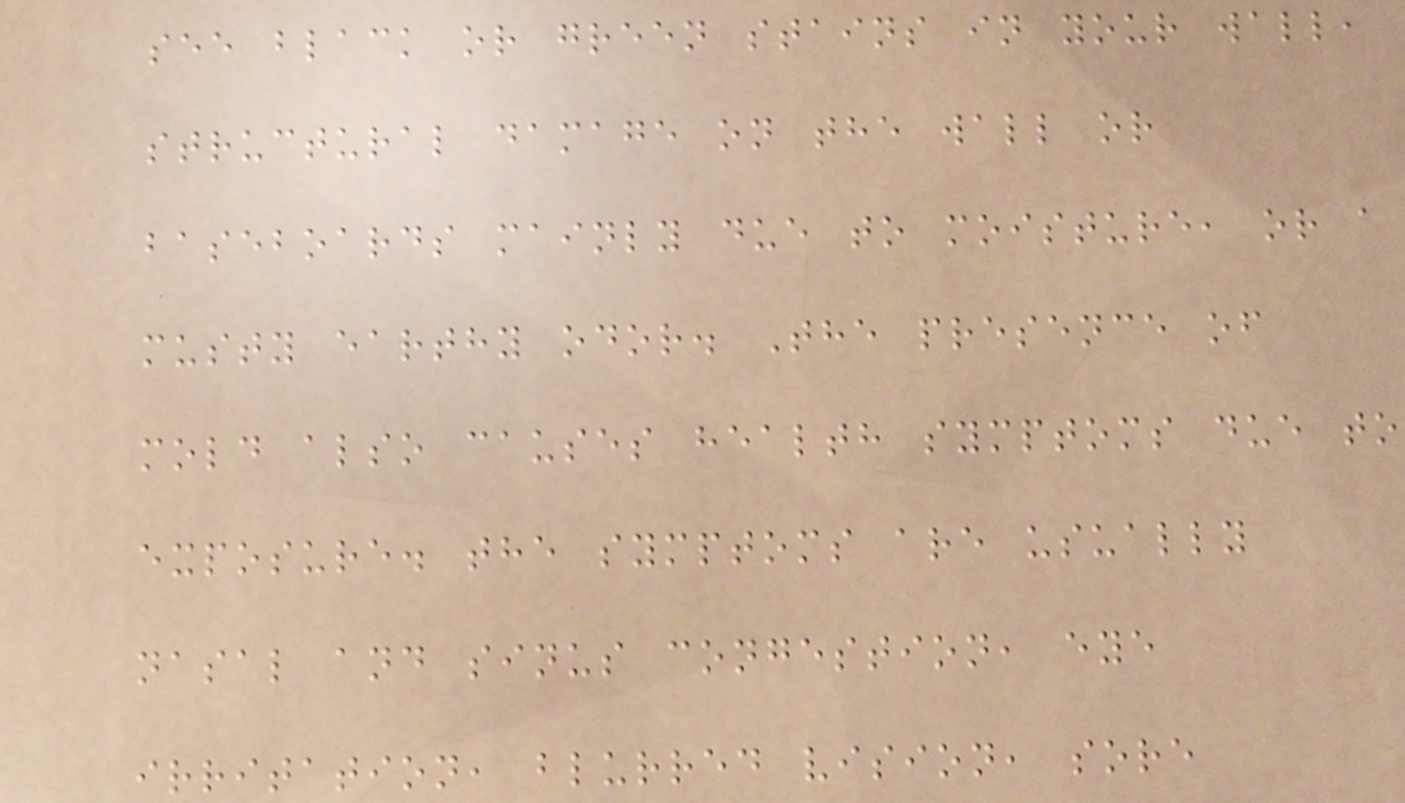see black or green stains in your wall,
structural damage on the wall or
baseboards mainly due to moisture, or a
musty earthy odor. The presence of
mold also causes health symptoms due to
exposure. the symptoms are usually
nasal and sinus congestion, eye
irritation, blurred vision, sore
